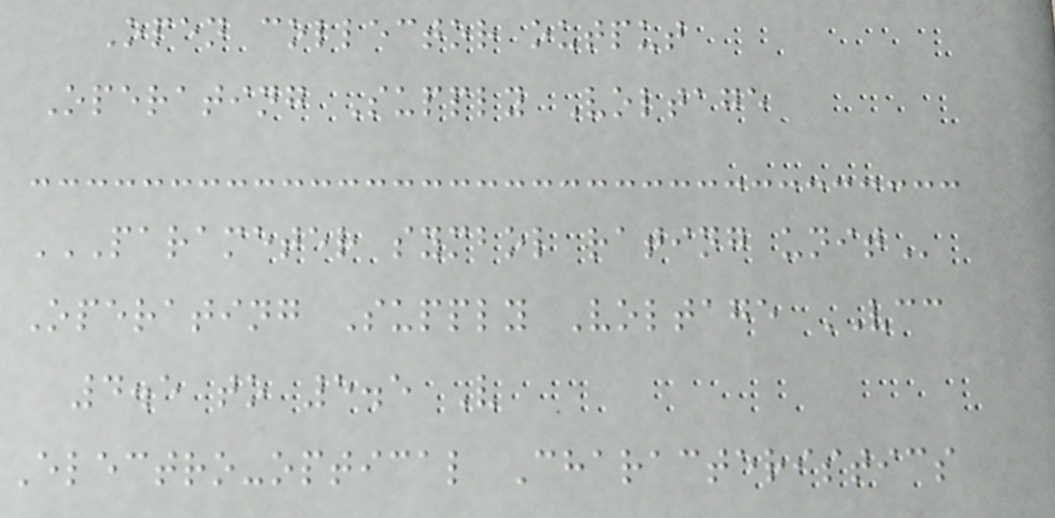Open collector output
Operating Supply Voltage
PARAMETER SYMBOL RATING UNIT
Operating Supply Voltage VCC
4.5 to 5.5 V
Electro-optical Characteristics
